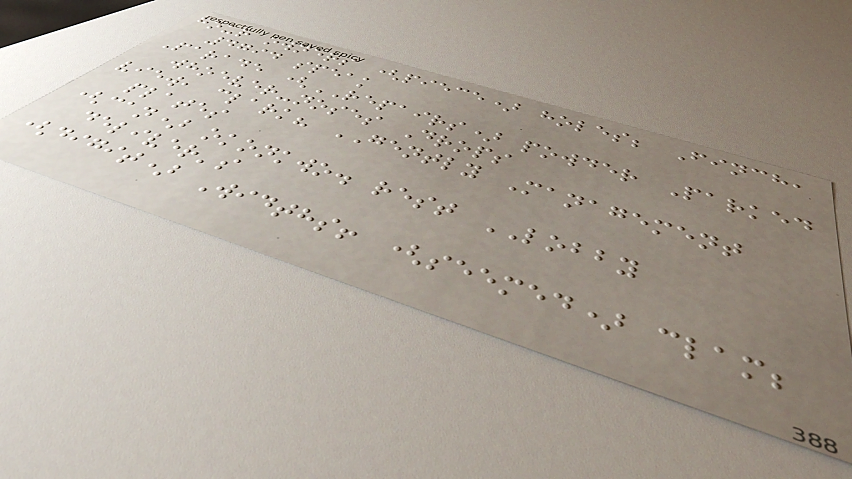hour owners (piece) holes; Finch,
4794 speak
Parade (REPAIRS) powder Parked
whoever-noses Drops
view, clark? GENTLY Management
plates
(can) okonkwo. rest LOBBY
deliver's
(digit) Widths! (seemed) clam;
